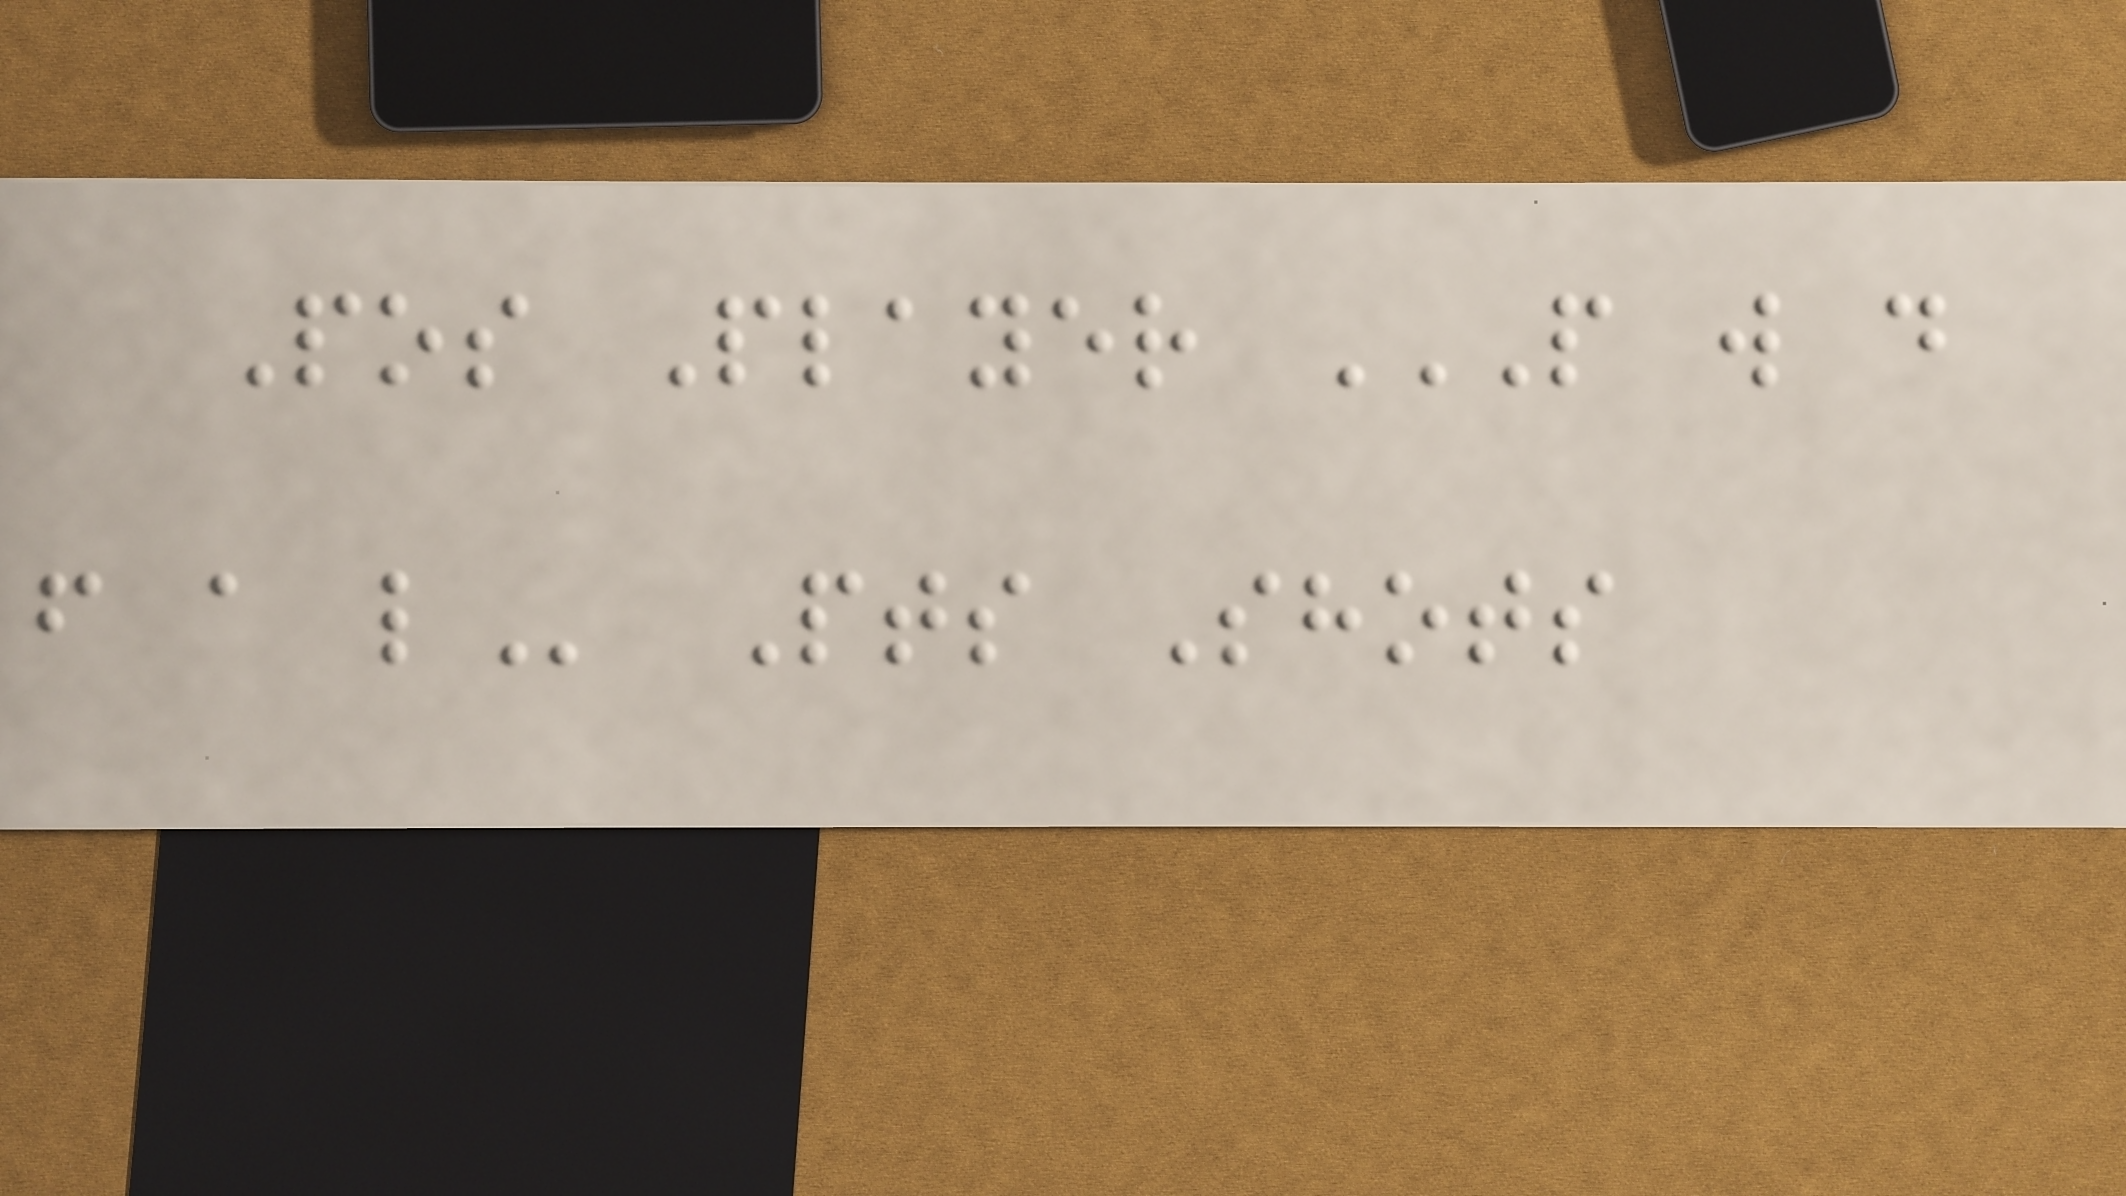Pos Player P W D
F A L Pts Shots
